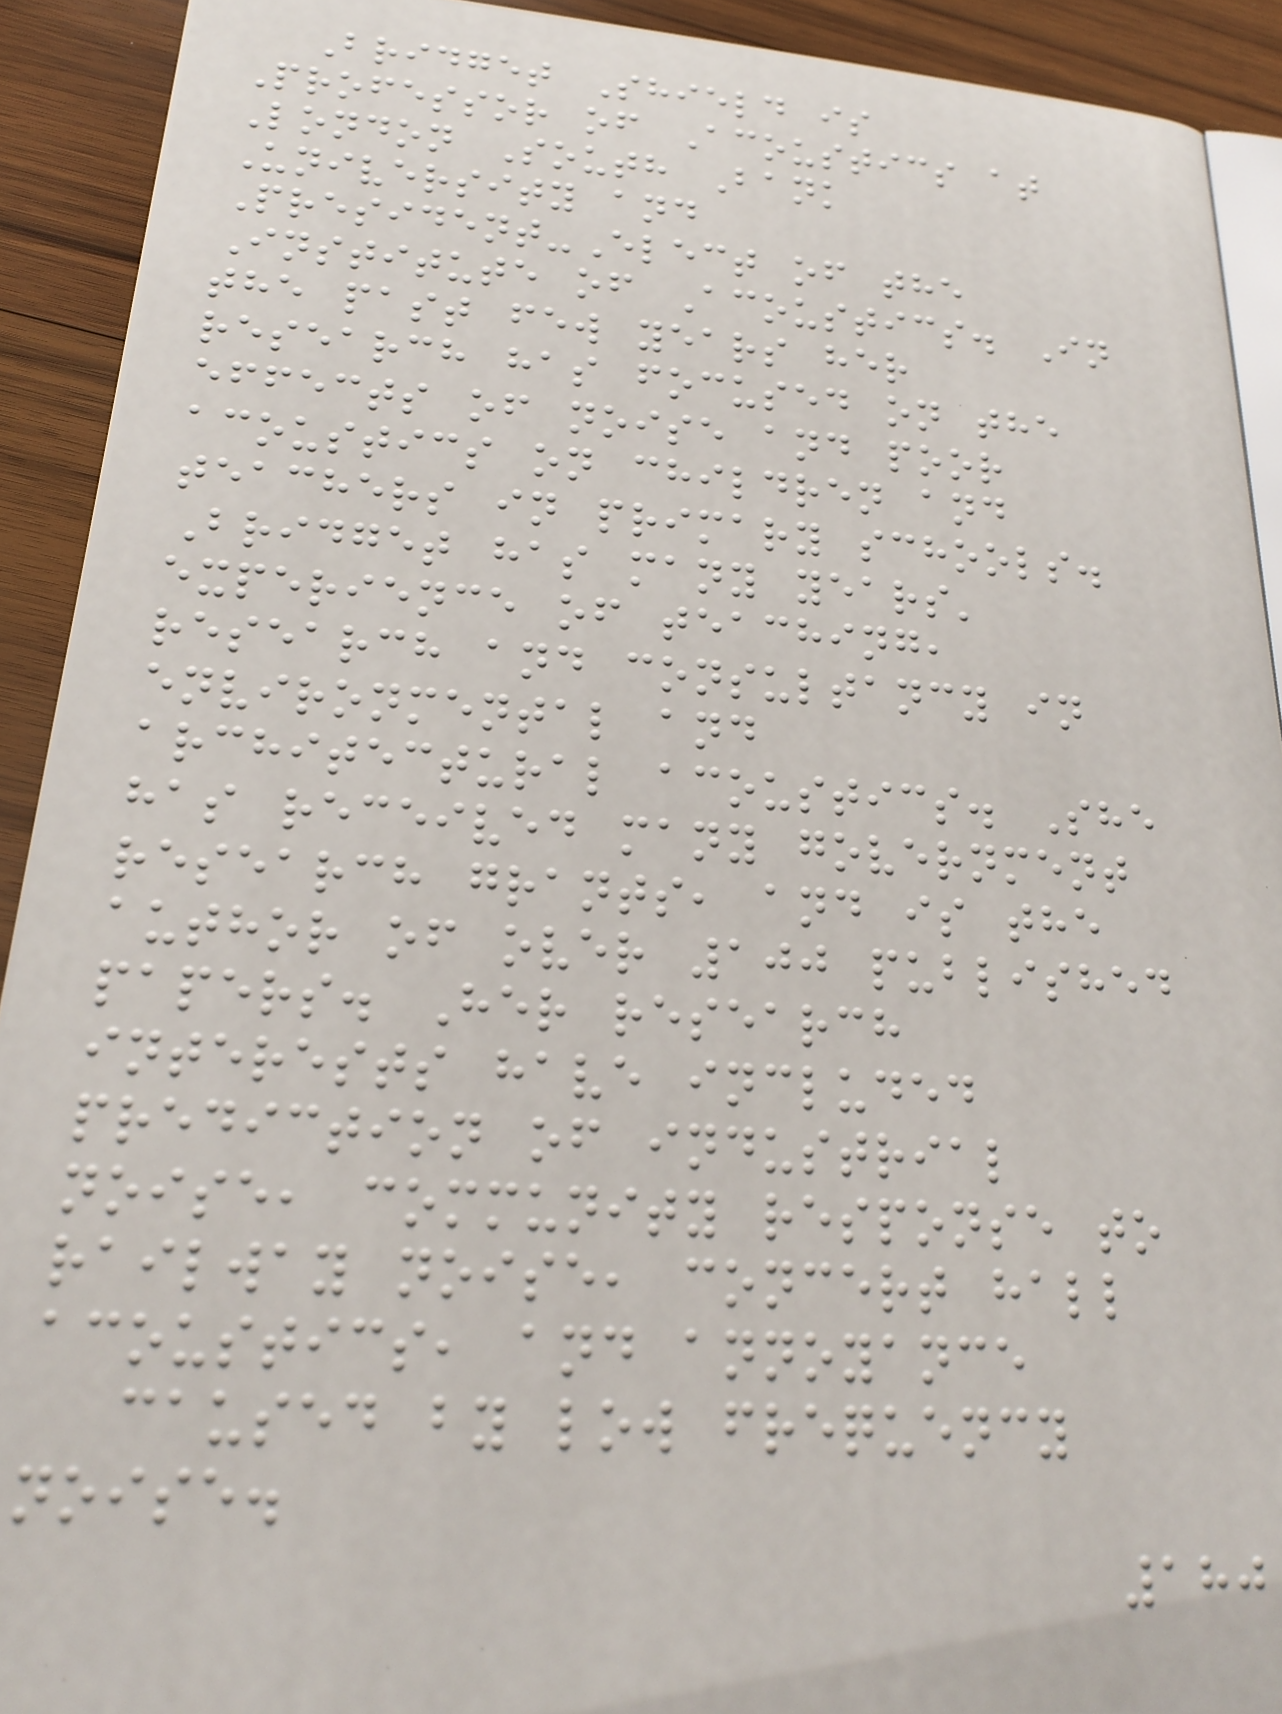Bridget Shield is
Professor of Acoustics at
London South Bank
University and
President-Elect of the
Institute of Acoustics. In
the past few years her
research has focused on the
effects of noise and poor
acoustics on children and
teachers in primary schools.
Bridget has many years'
experience of teaching,
research and consultancy in
environmental and
architectural acoustics. She
has received many government
research grants, and is the
author of over 100 published
papers. Her research
interests have included
prediction of industrial
noise, community response to
railway noise, concert hall
acoustics, and annoyance
caused by low frequency
noise.
180
